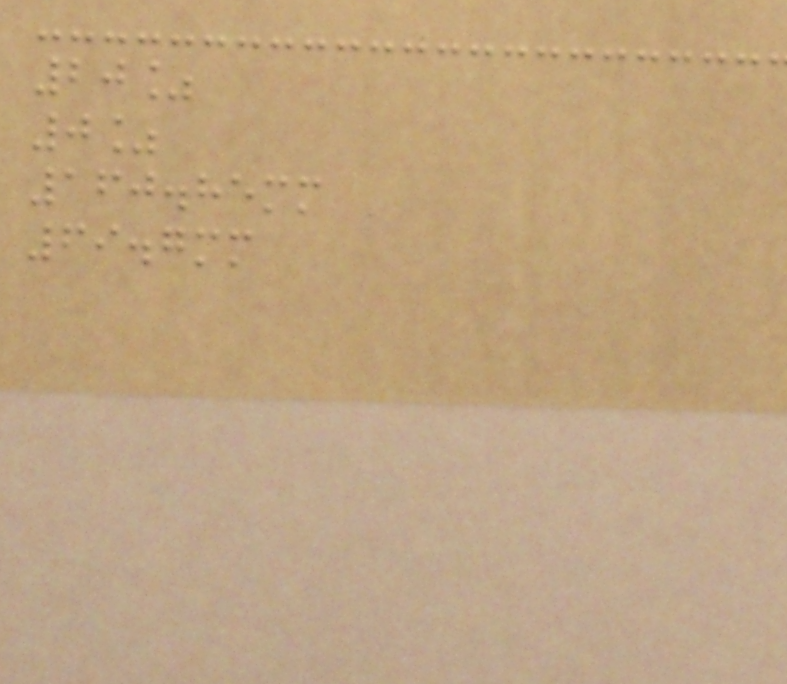20%
0%
160.85mm
69.7mm
